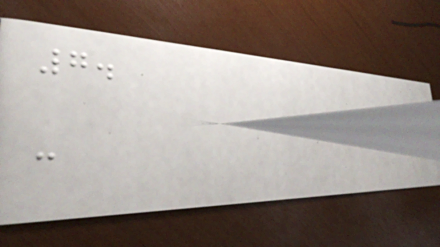7.
-
